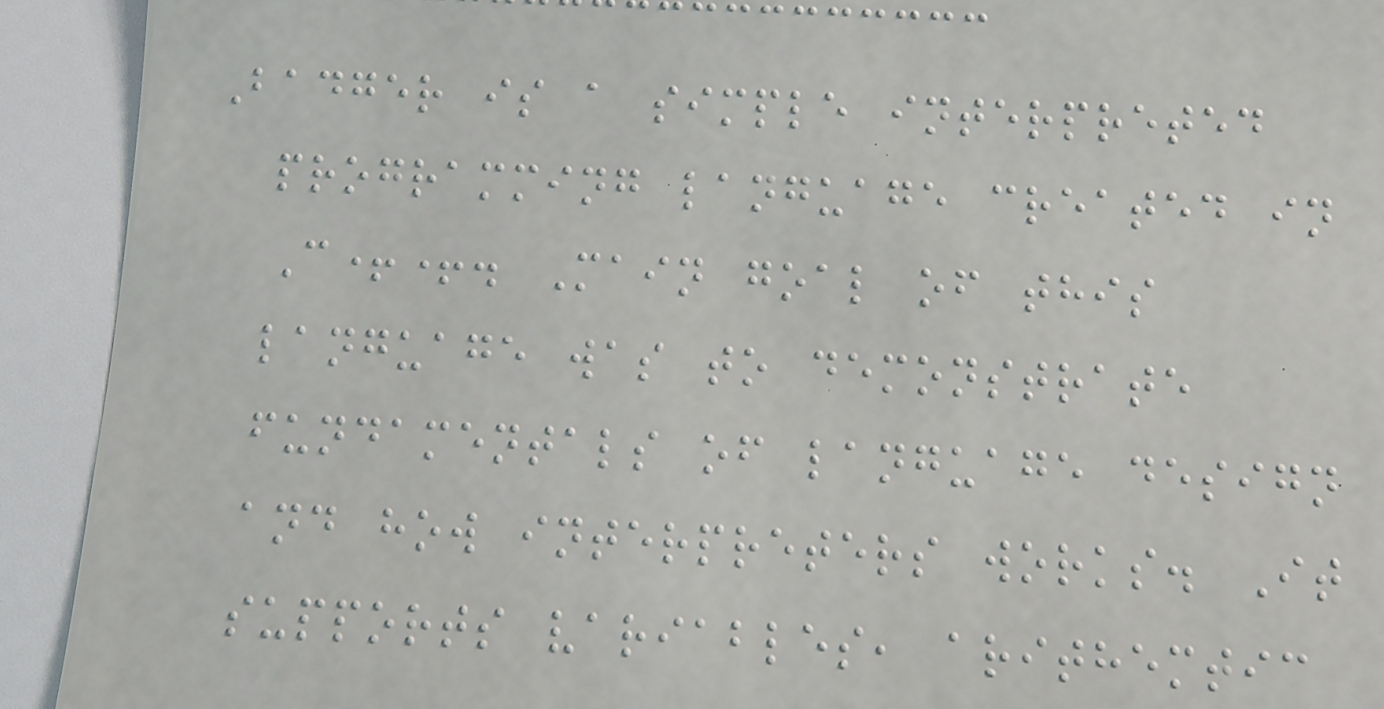Badger is a simple interpreted
programming language created in
C++. Main goal of this
language was to demonstrate
fundamentals of language design
and how interpreters works. It
supports variables, arithemtic
